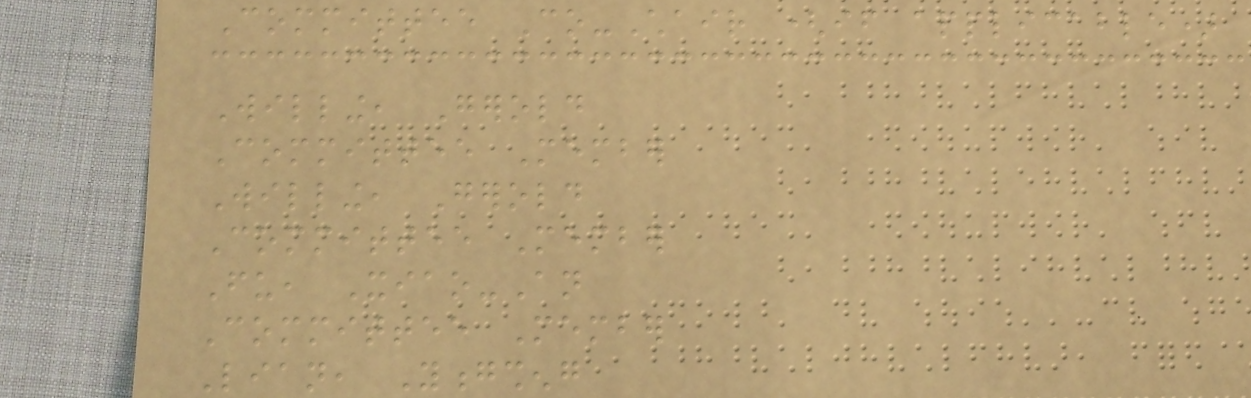Committee Co-Chair (if applicable)
Willing, Gerold
Committee Member
Willing, Gerold
Committee Member
Fu, Xiao-An
Committee Member
Lian, Yongsheng
